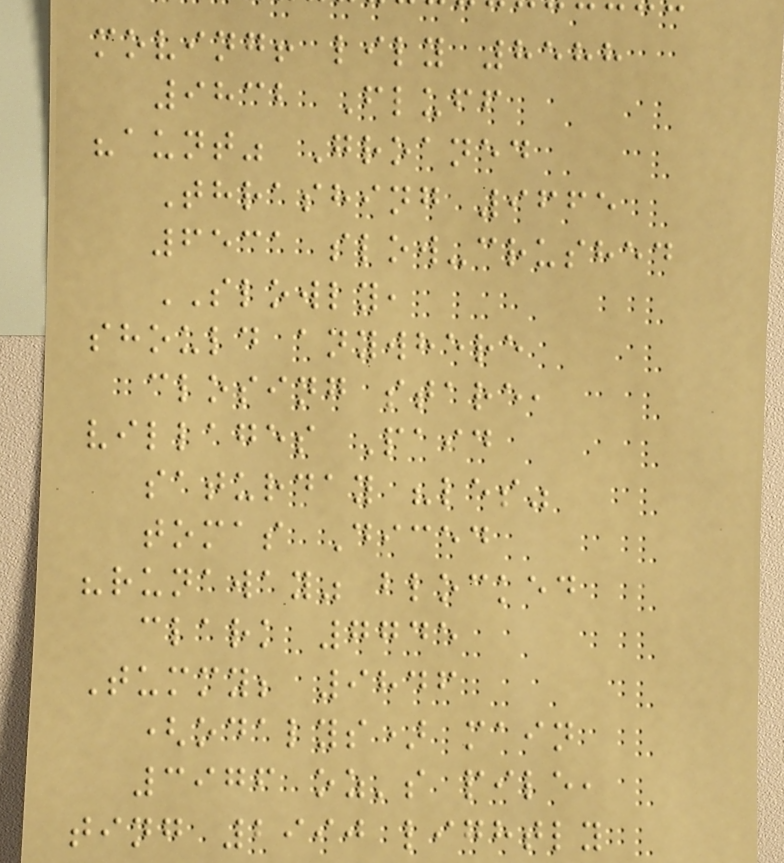moving! lily 8588
9832 Fluff
"aunt" Groaned
Thrashing 9665
6531 slow-crushed
SLOWLY,
should anywhere
closing stare,
villages Paid
saturday "les"
tomas Diced
"runaway" blocked
clark 7745
Tummy; 9846
(odalys) main
3976 oz's pile,
ting 2990 lightly
